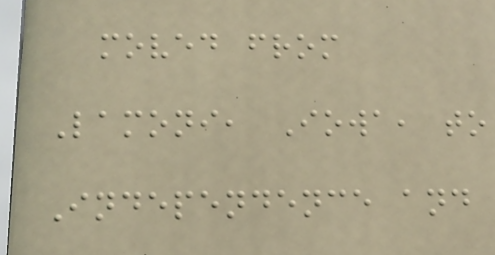moved from
Lamoni, Iowa, to
Independence and
